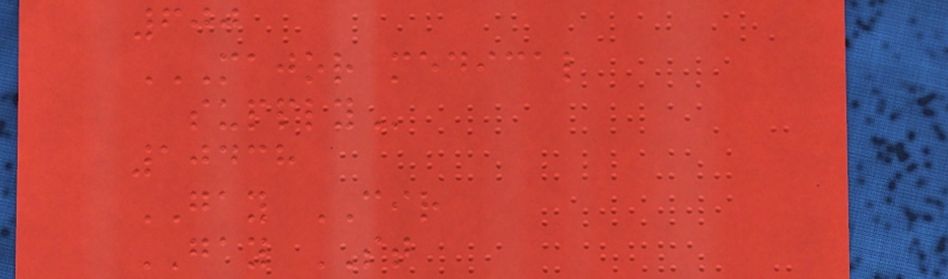600
MAJOR MEDICAL
SUPPLY
10438
GAY CIR
GAY ST
